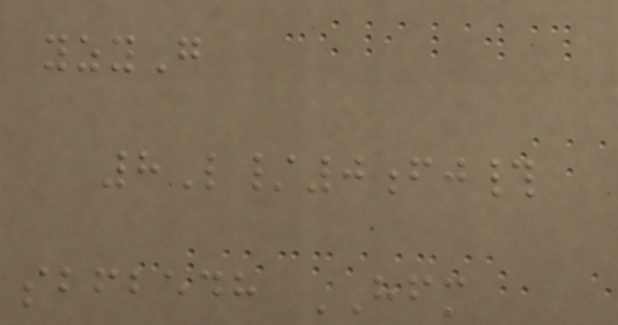yzyG
8L/0fj#
sbfbedh HFM
